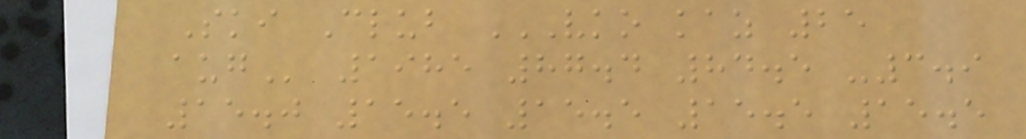Ski Club VKO KAZ 25
AUG 1985 87.4 84.5 -3.9
15.0 15.5 15.5 15.5 15.5
